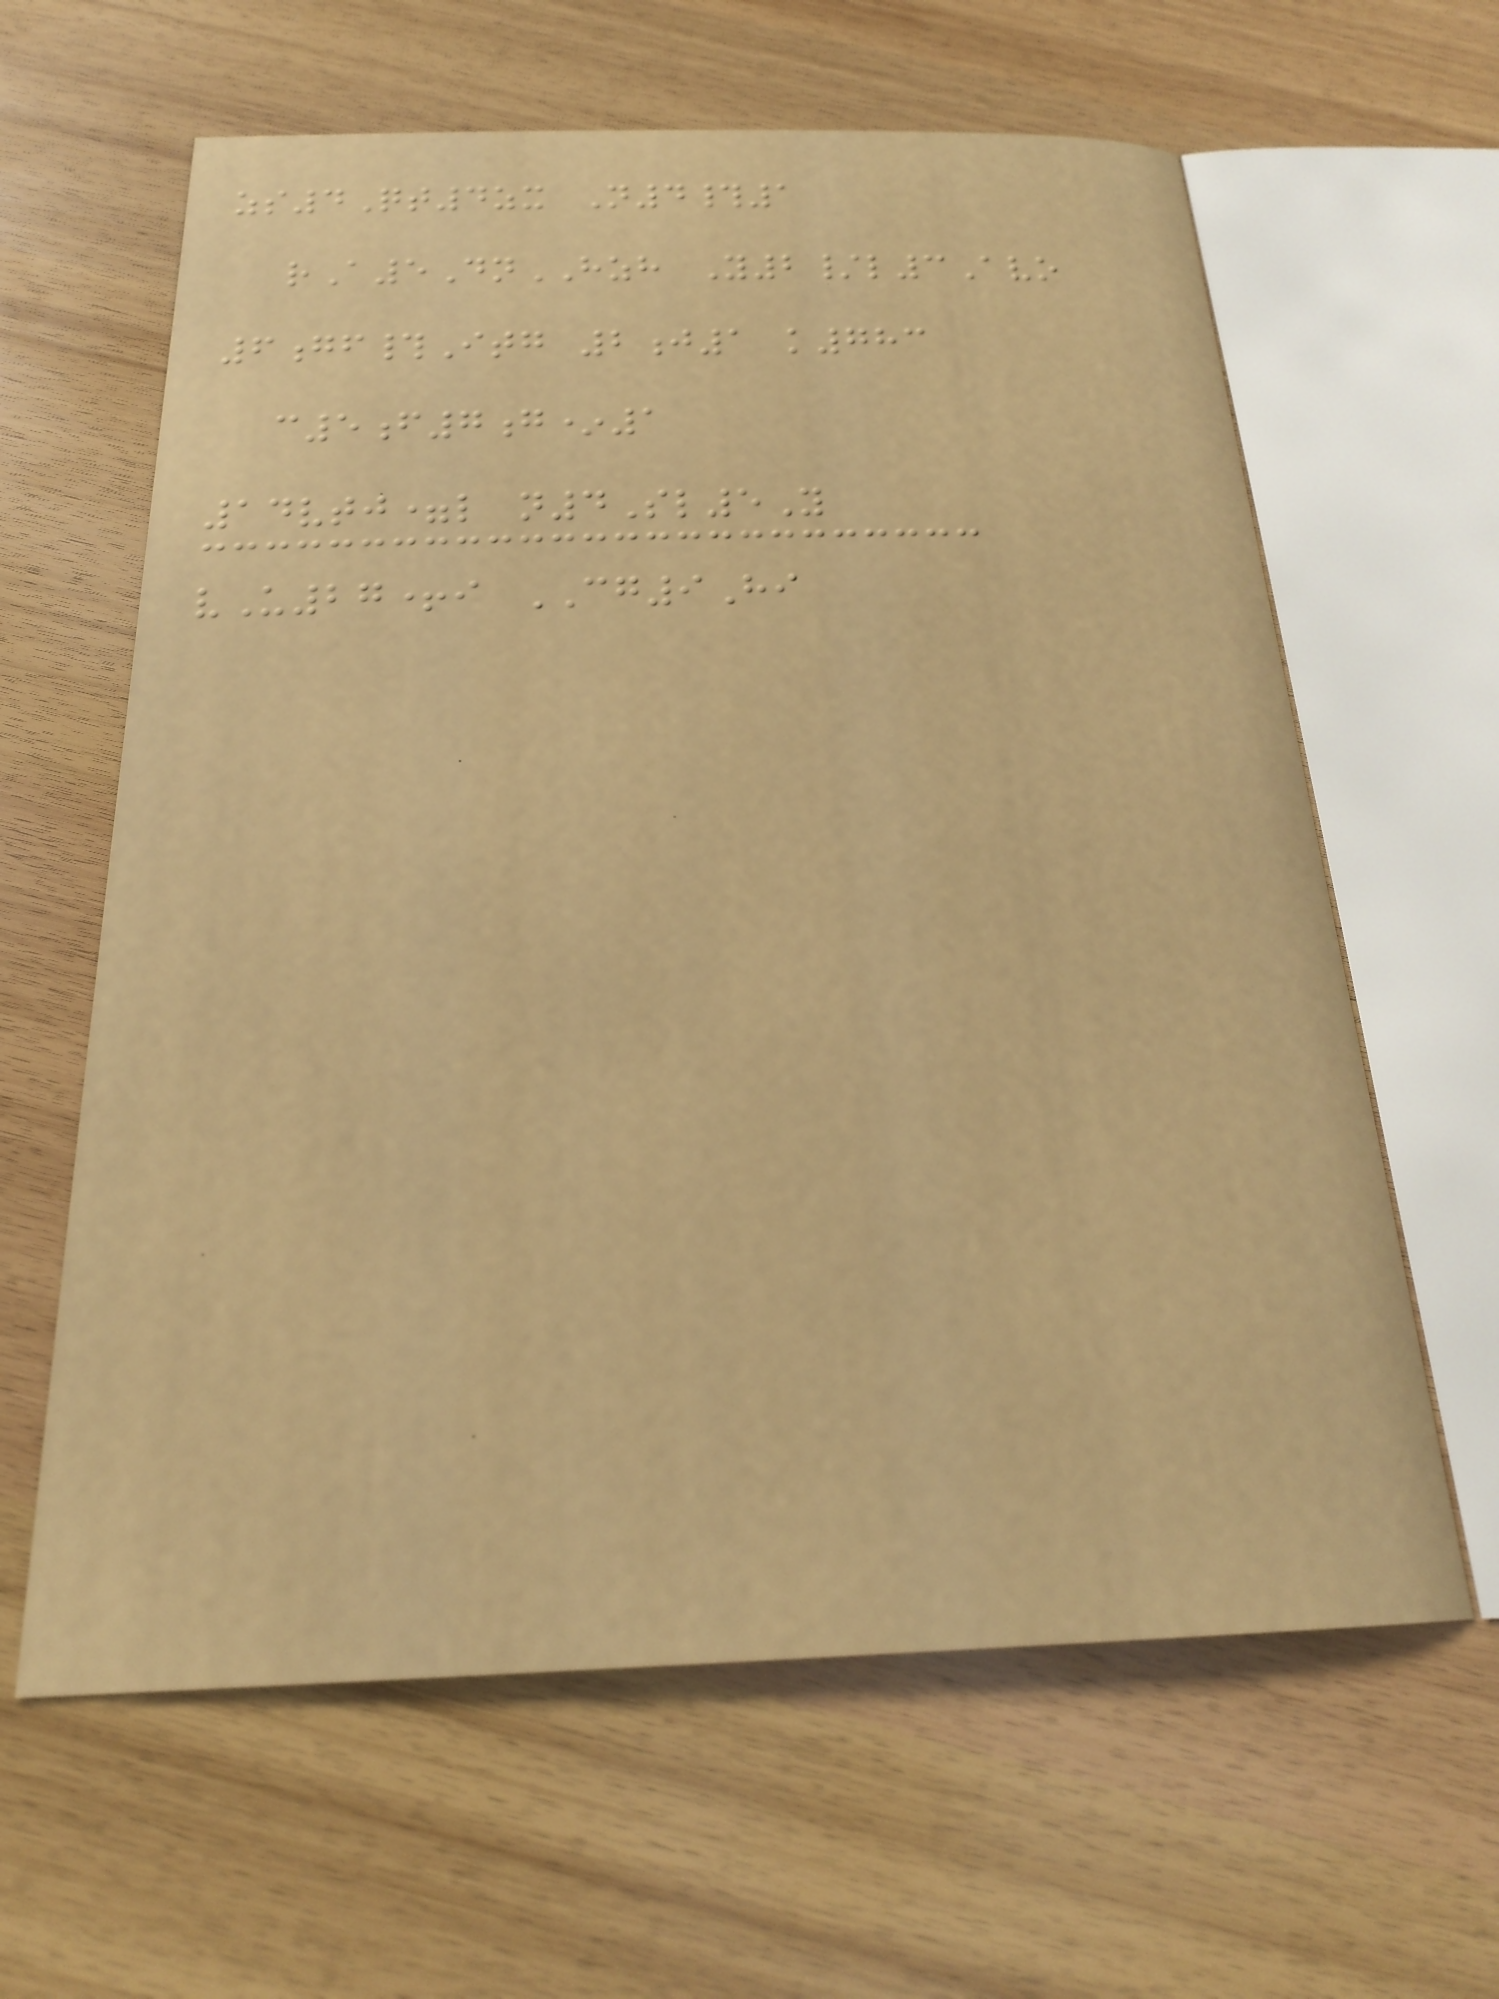zs4Qt4zx N4#1
rA5DnHZH Y2/l3Avo
6gf#Itg 2j1 k783
c5f7g*1
14vtj=l n4Sl5Y
vU27+i CG9Hi
